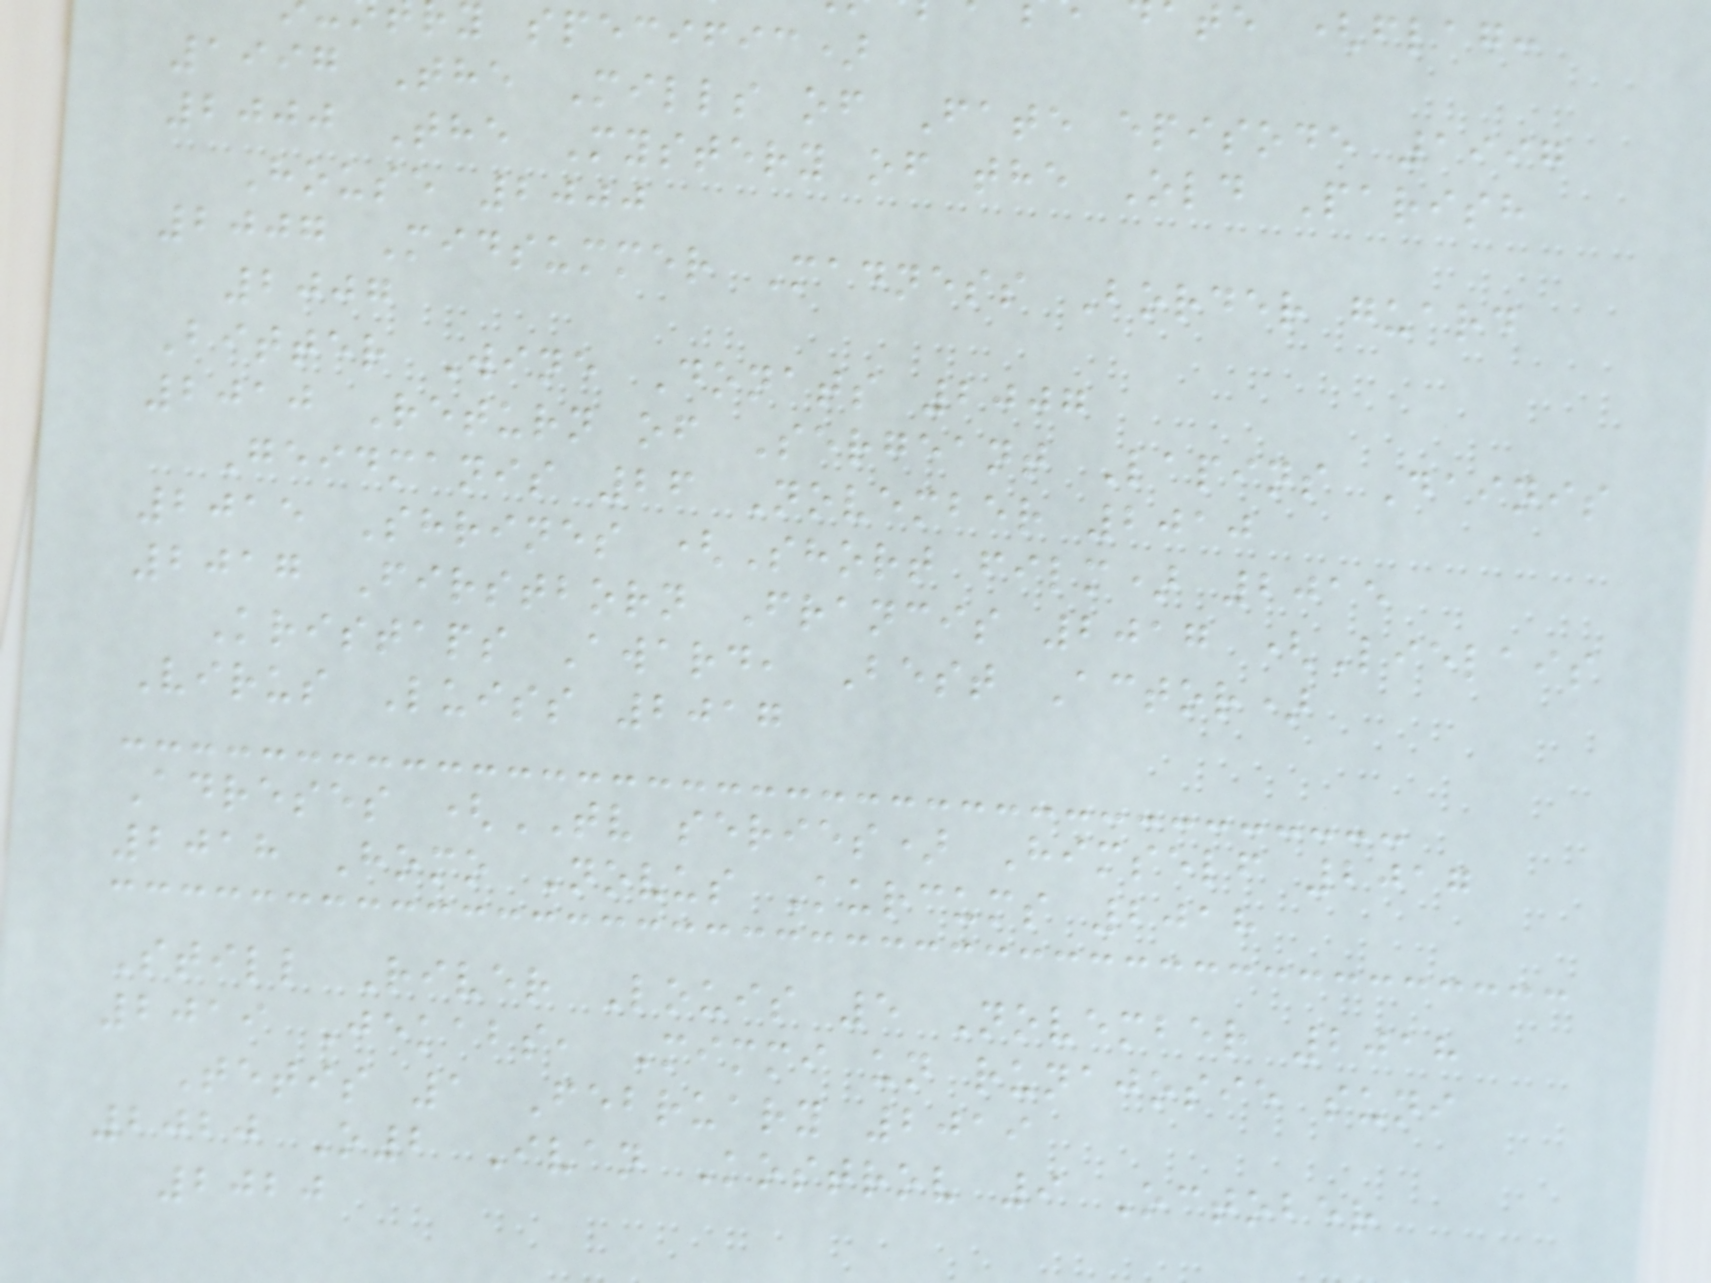te (flag:
y specific)
1997 The Mills of Fate episode 1997
2000 The Mystery of the Old Parish
House 2000
2007 Midsummer Madness Border guard
2007
Bitter Wine Donats 2007
2010 Return of Sergeant Lapins Dainis
Geidmanis 26 November 2010
2015 Shrines (Short film) 2015
2017 Firstborn Francis 2017 (Lielais
Kristaps Award, Best Actor)
Virus Luiss 2017
Adreses (TV series) Himself 2017
2018 Homo Novus Kurcums 2018
Still River Louis 5 November 2018
2019 Jekabs, Mimmi un runajosie suni
Tetis 1 February 2019
2020 O2 Ivan Kostrov 9 October
2020
